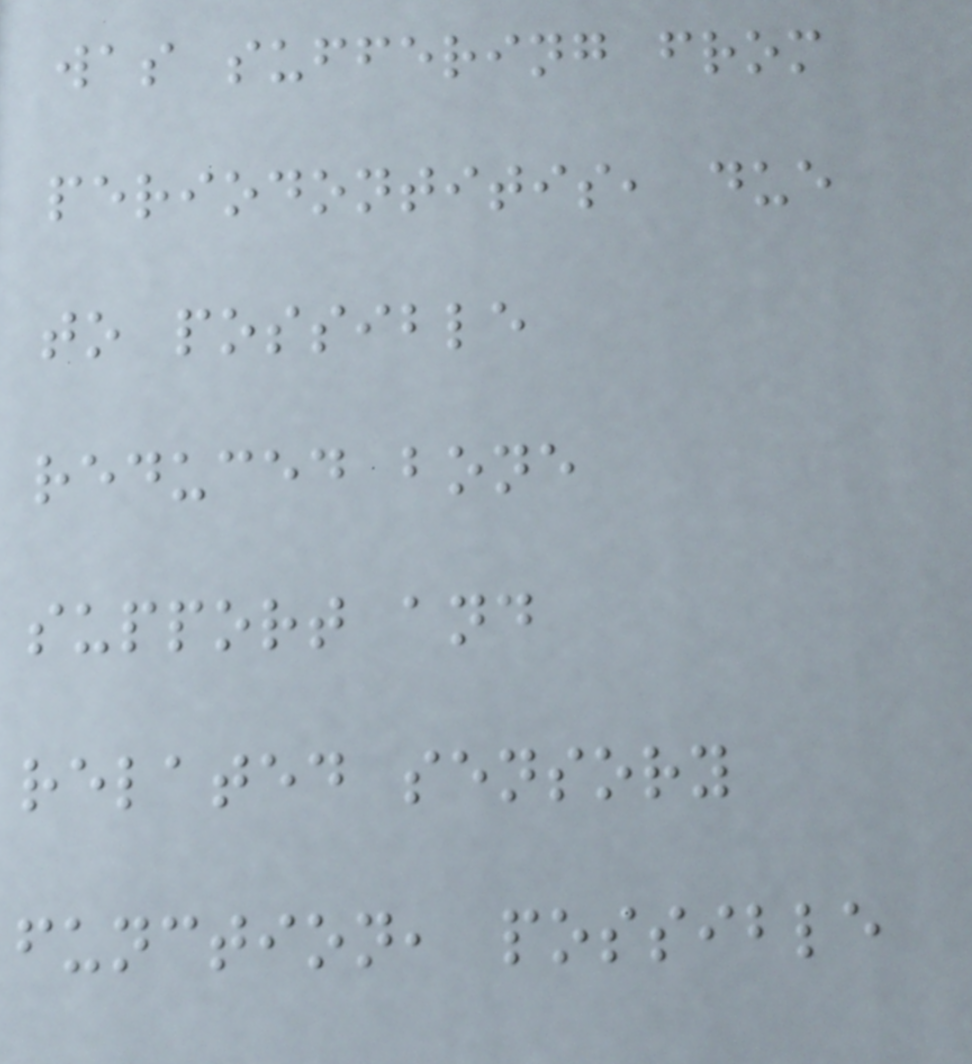was suffering from
periodontitis, due
to possible
reduced bone
support and
related sensory
function, possible
